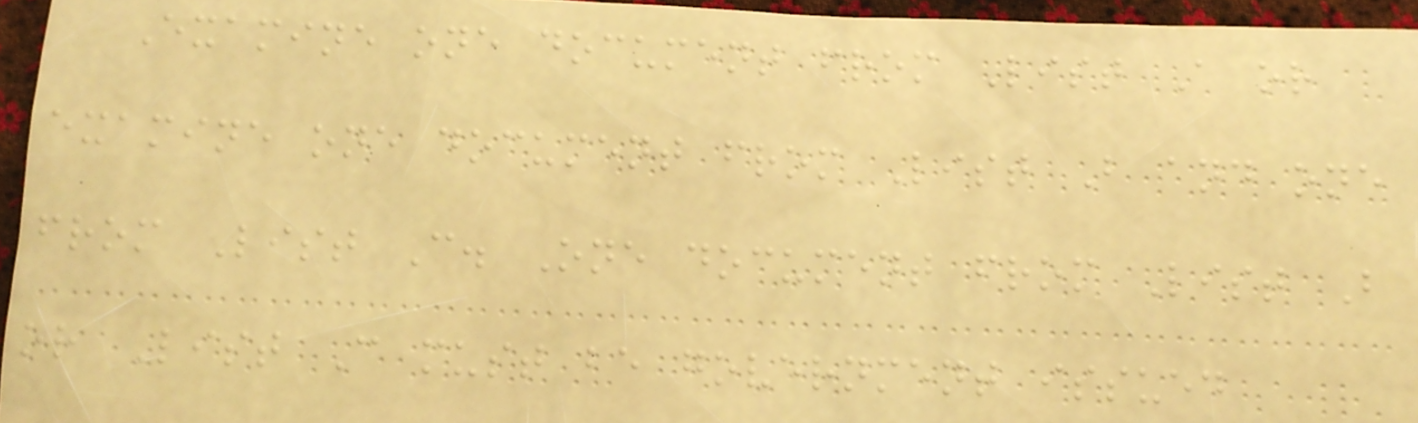Examine one document from List A or
examine one document from List B and one
from List C. One document from List B
or List C must be government issued
